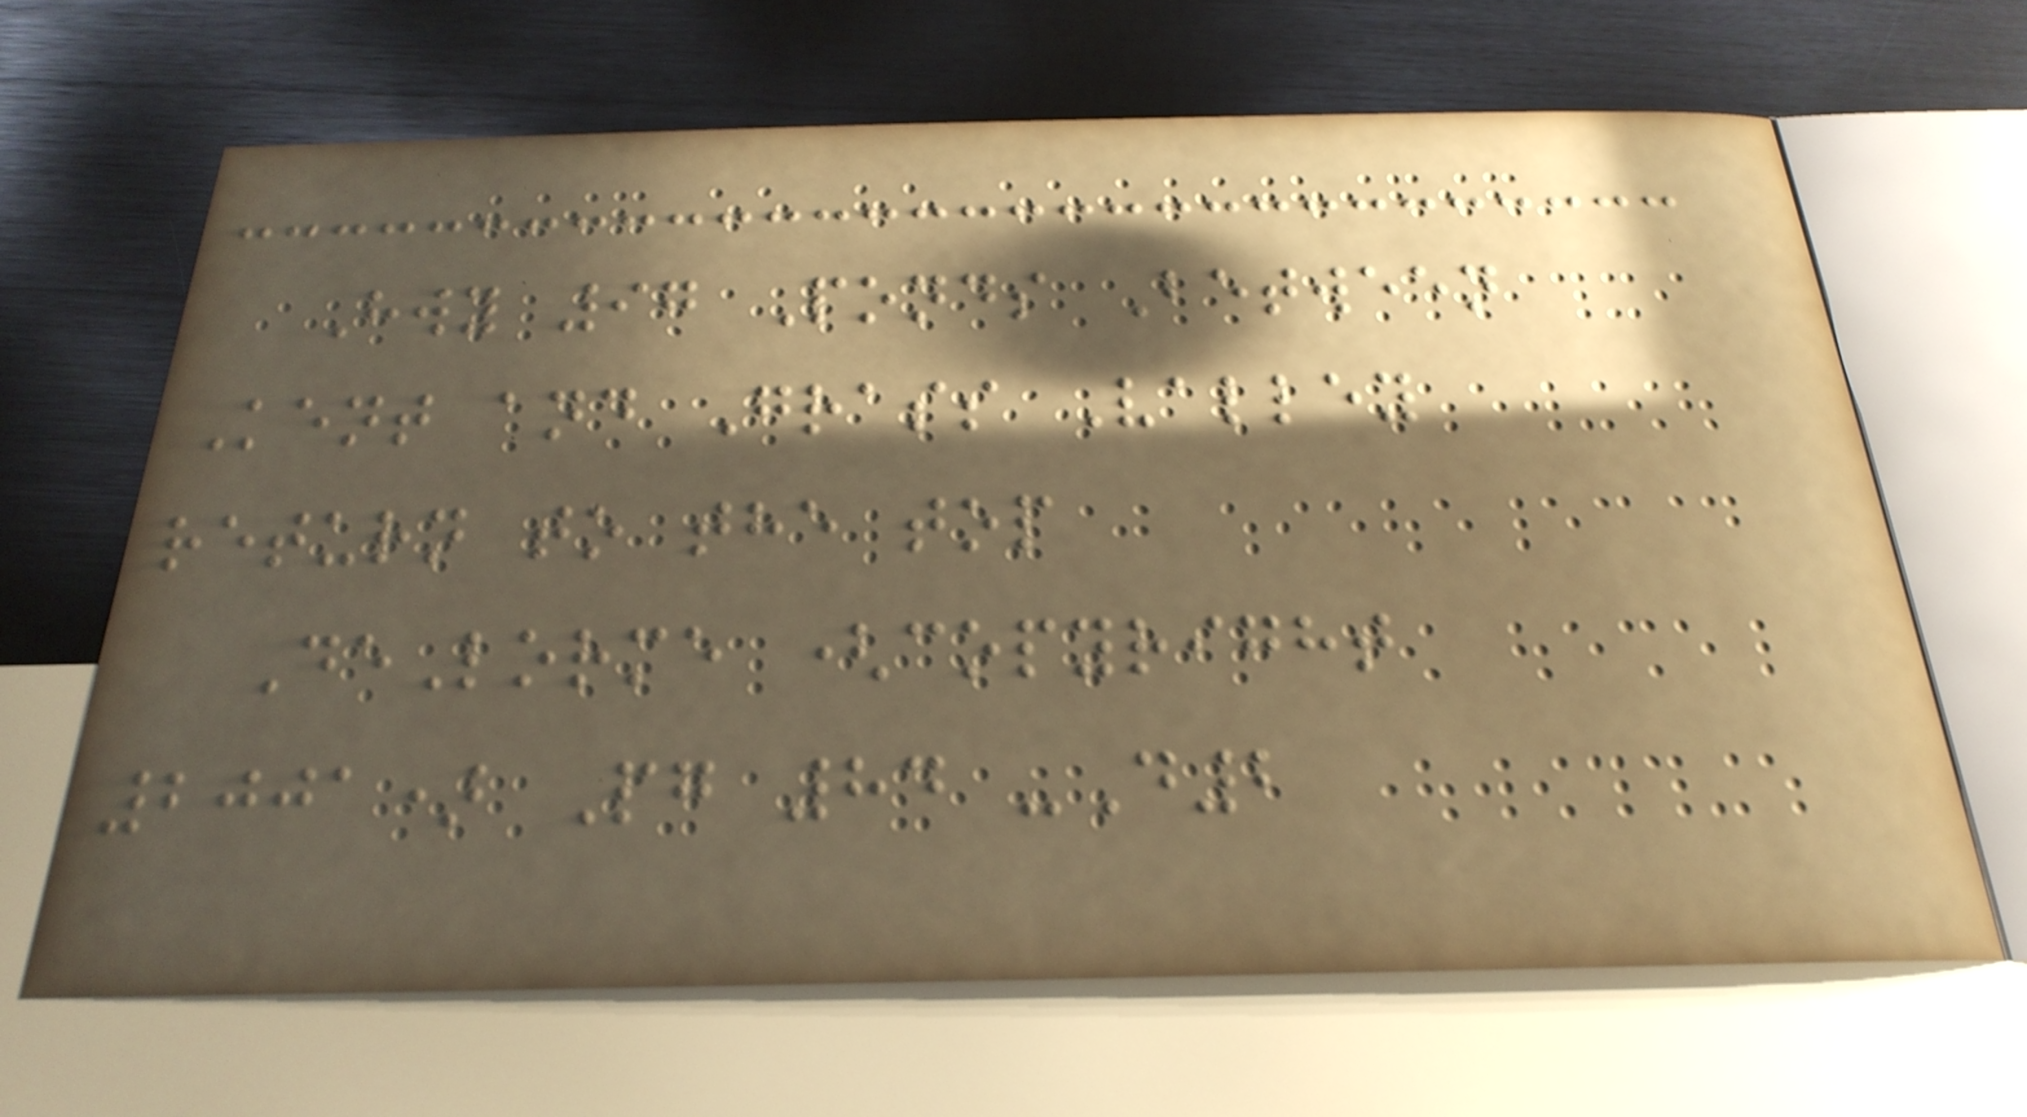Hwy 97 Ponds Between
Kent and Grass Valley
return to the top
DeLorme (copyright
2001) Pg 84 -D2
